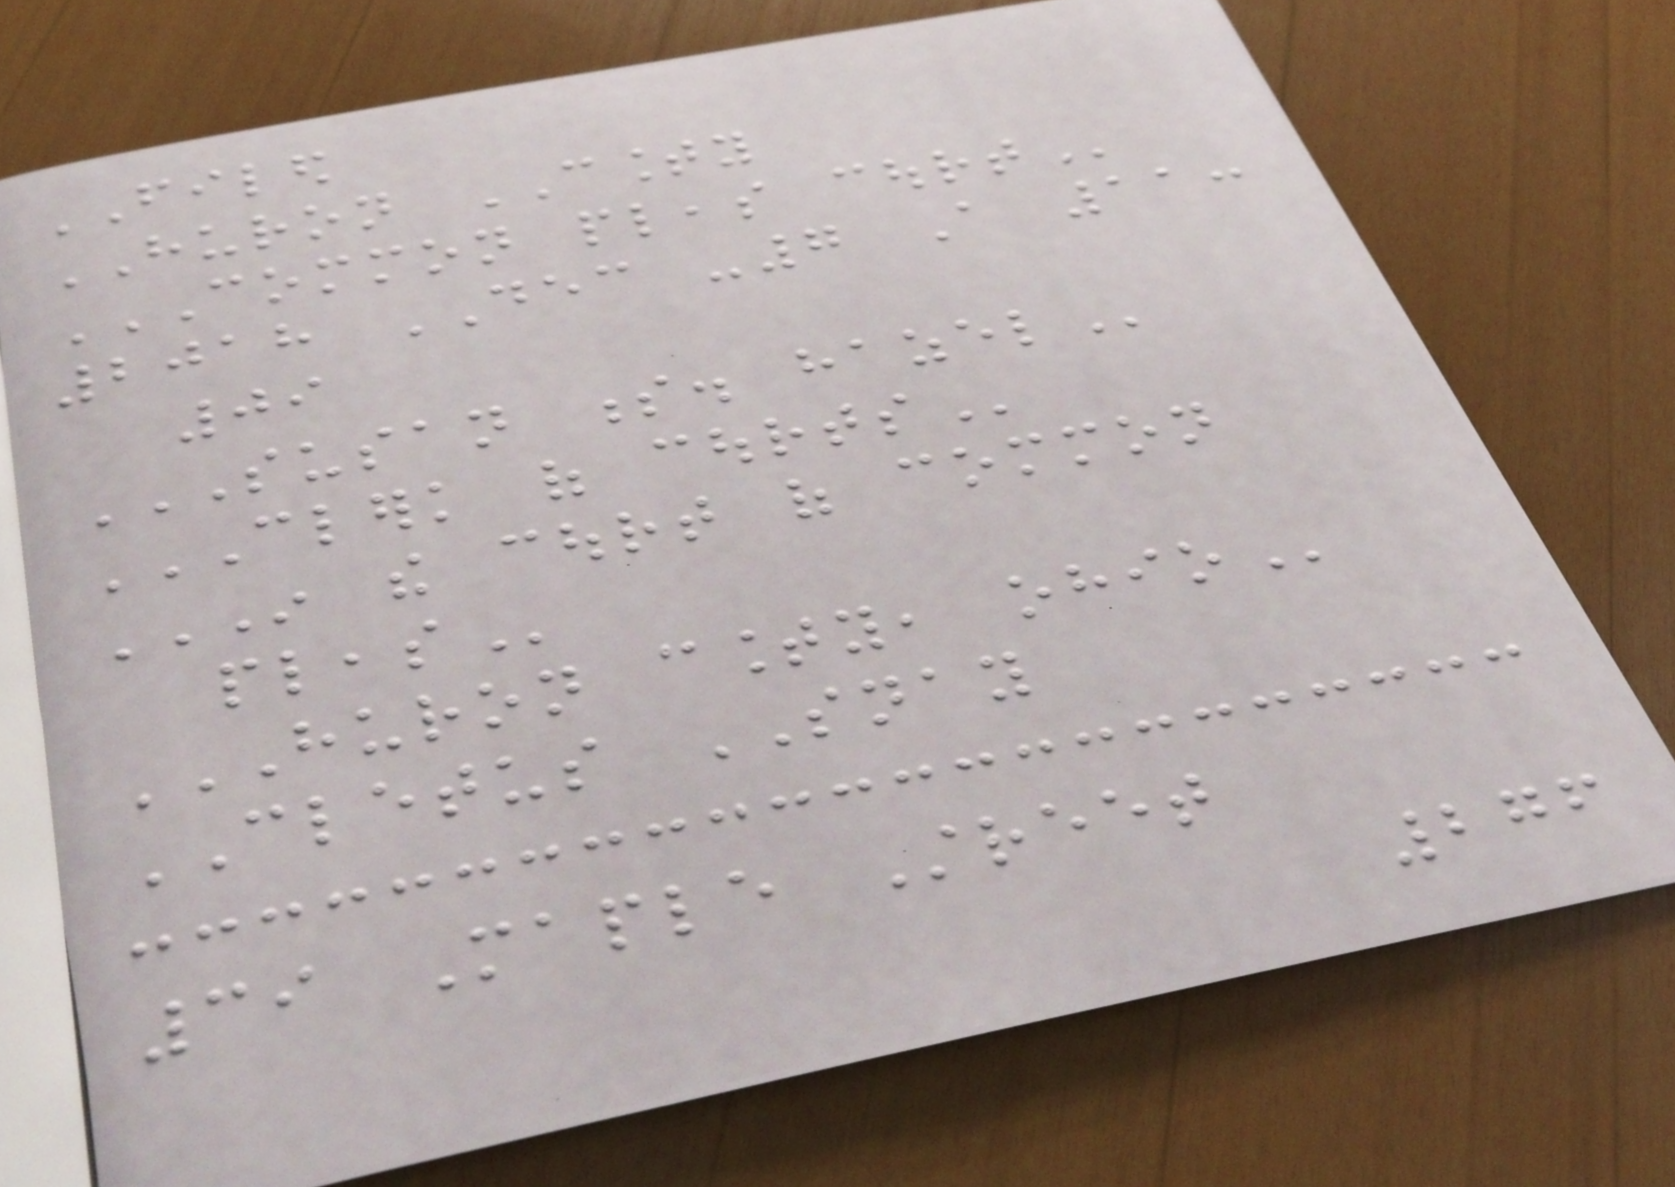FILED
HURON COUNTY
COMMON PLEAS COURT
2018 DEC -7 A 11:
09
SUSAN S. HAZEL
CLERK OF COURTS
IN THE COURT OF COMMON
PLEAS
HURON COUNTY, OHIO
CLETUS SNAY
39 Maple Street
276
